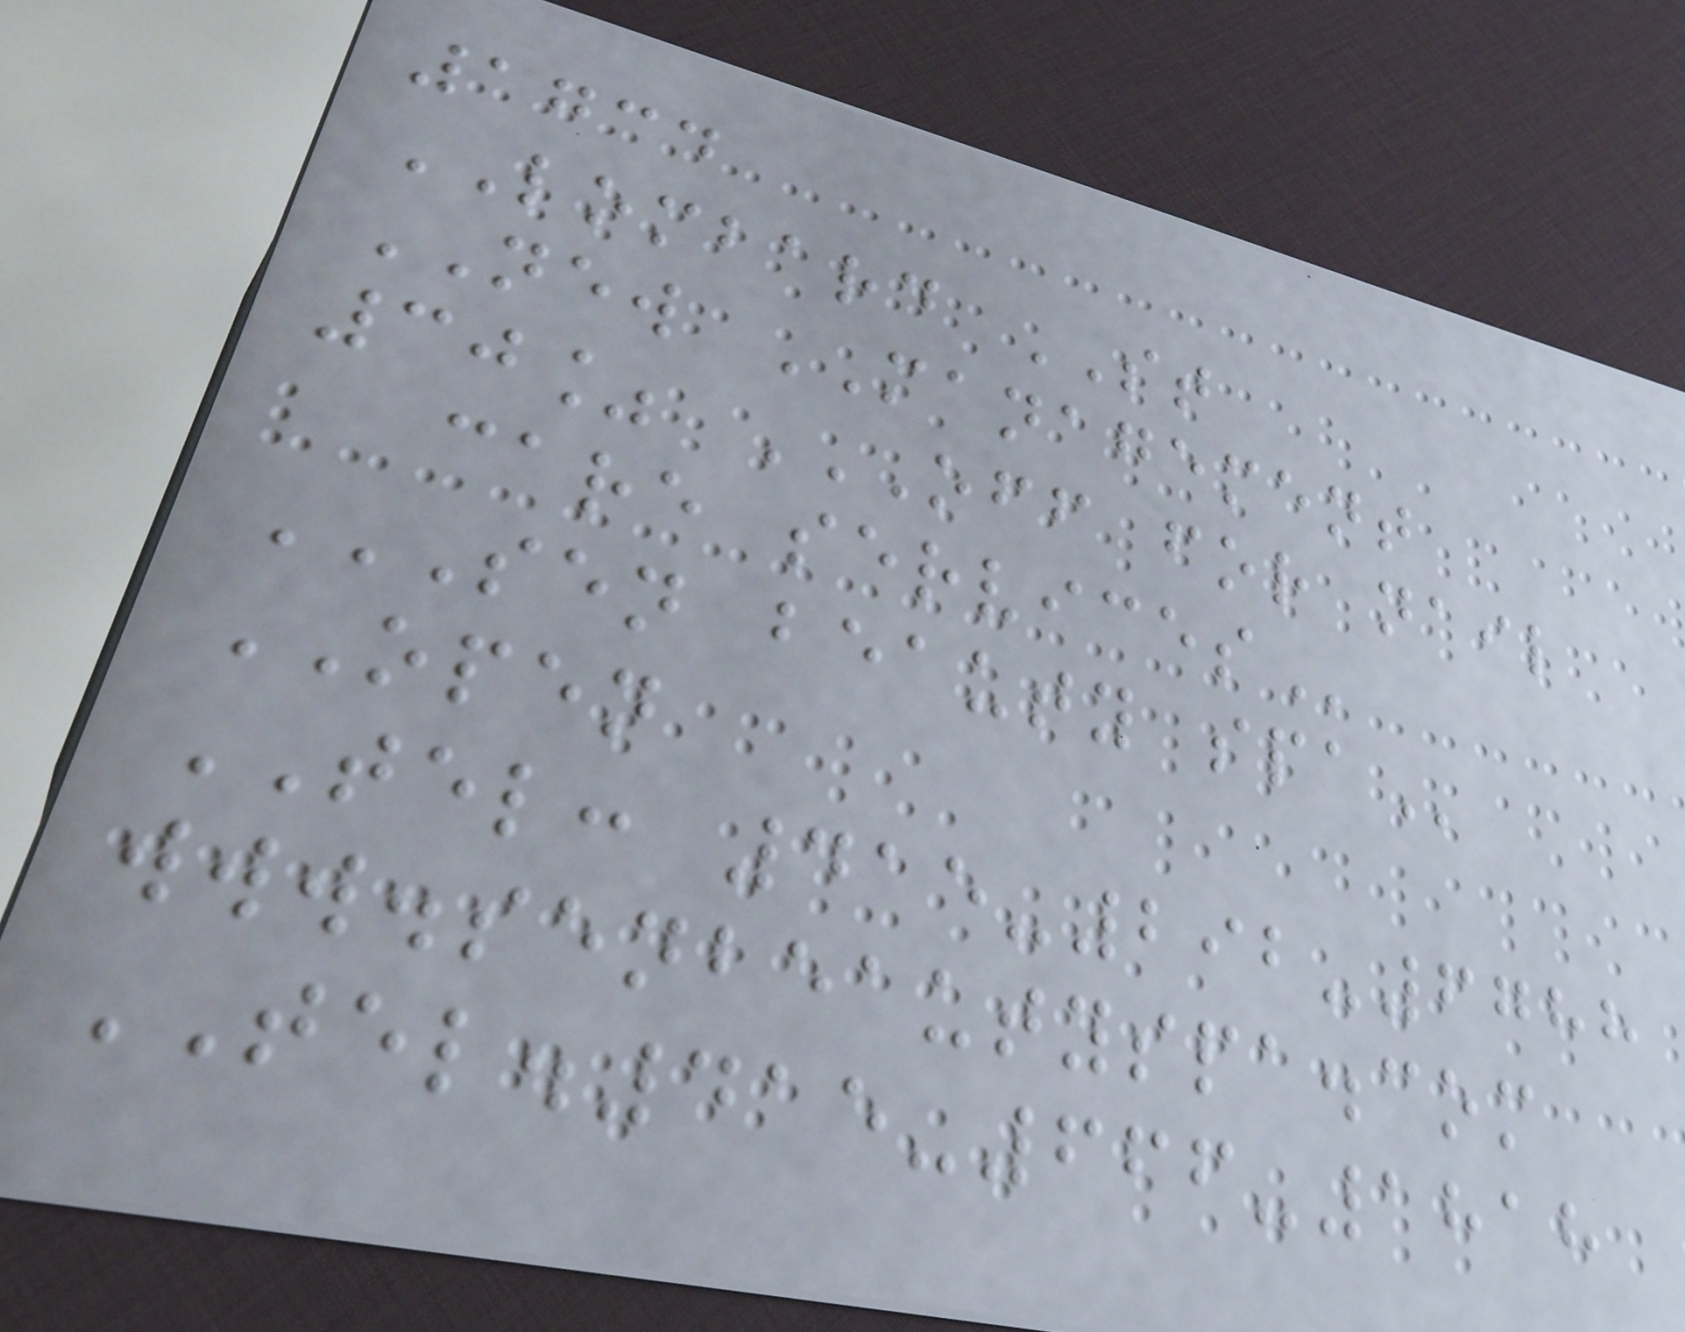1734
LOMBARD ST
NEW MANAGEMENT
30% OFF FOR NAIL
CARE SERVICES
SEN BEAUTY SPA
OPEN
TEL: 415-292-6788
www.senbeautyspa.com
TEL.415-666-1818
